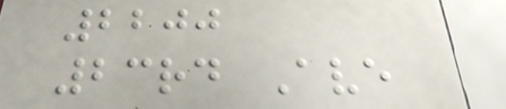2200
23rd Ave
